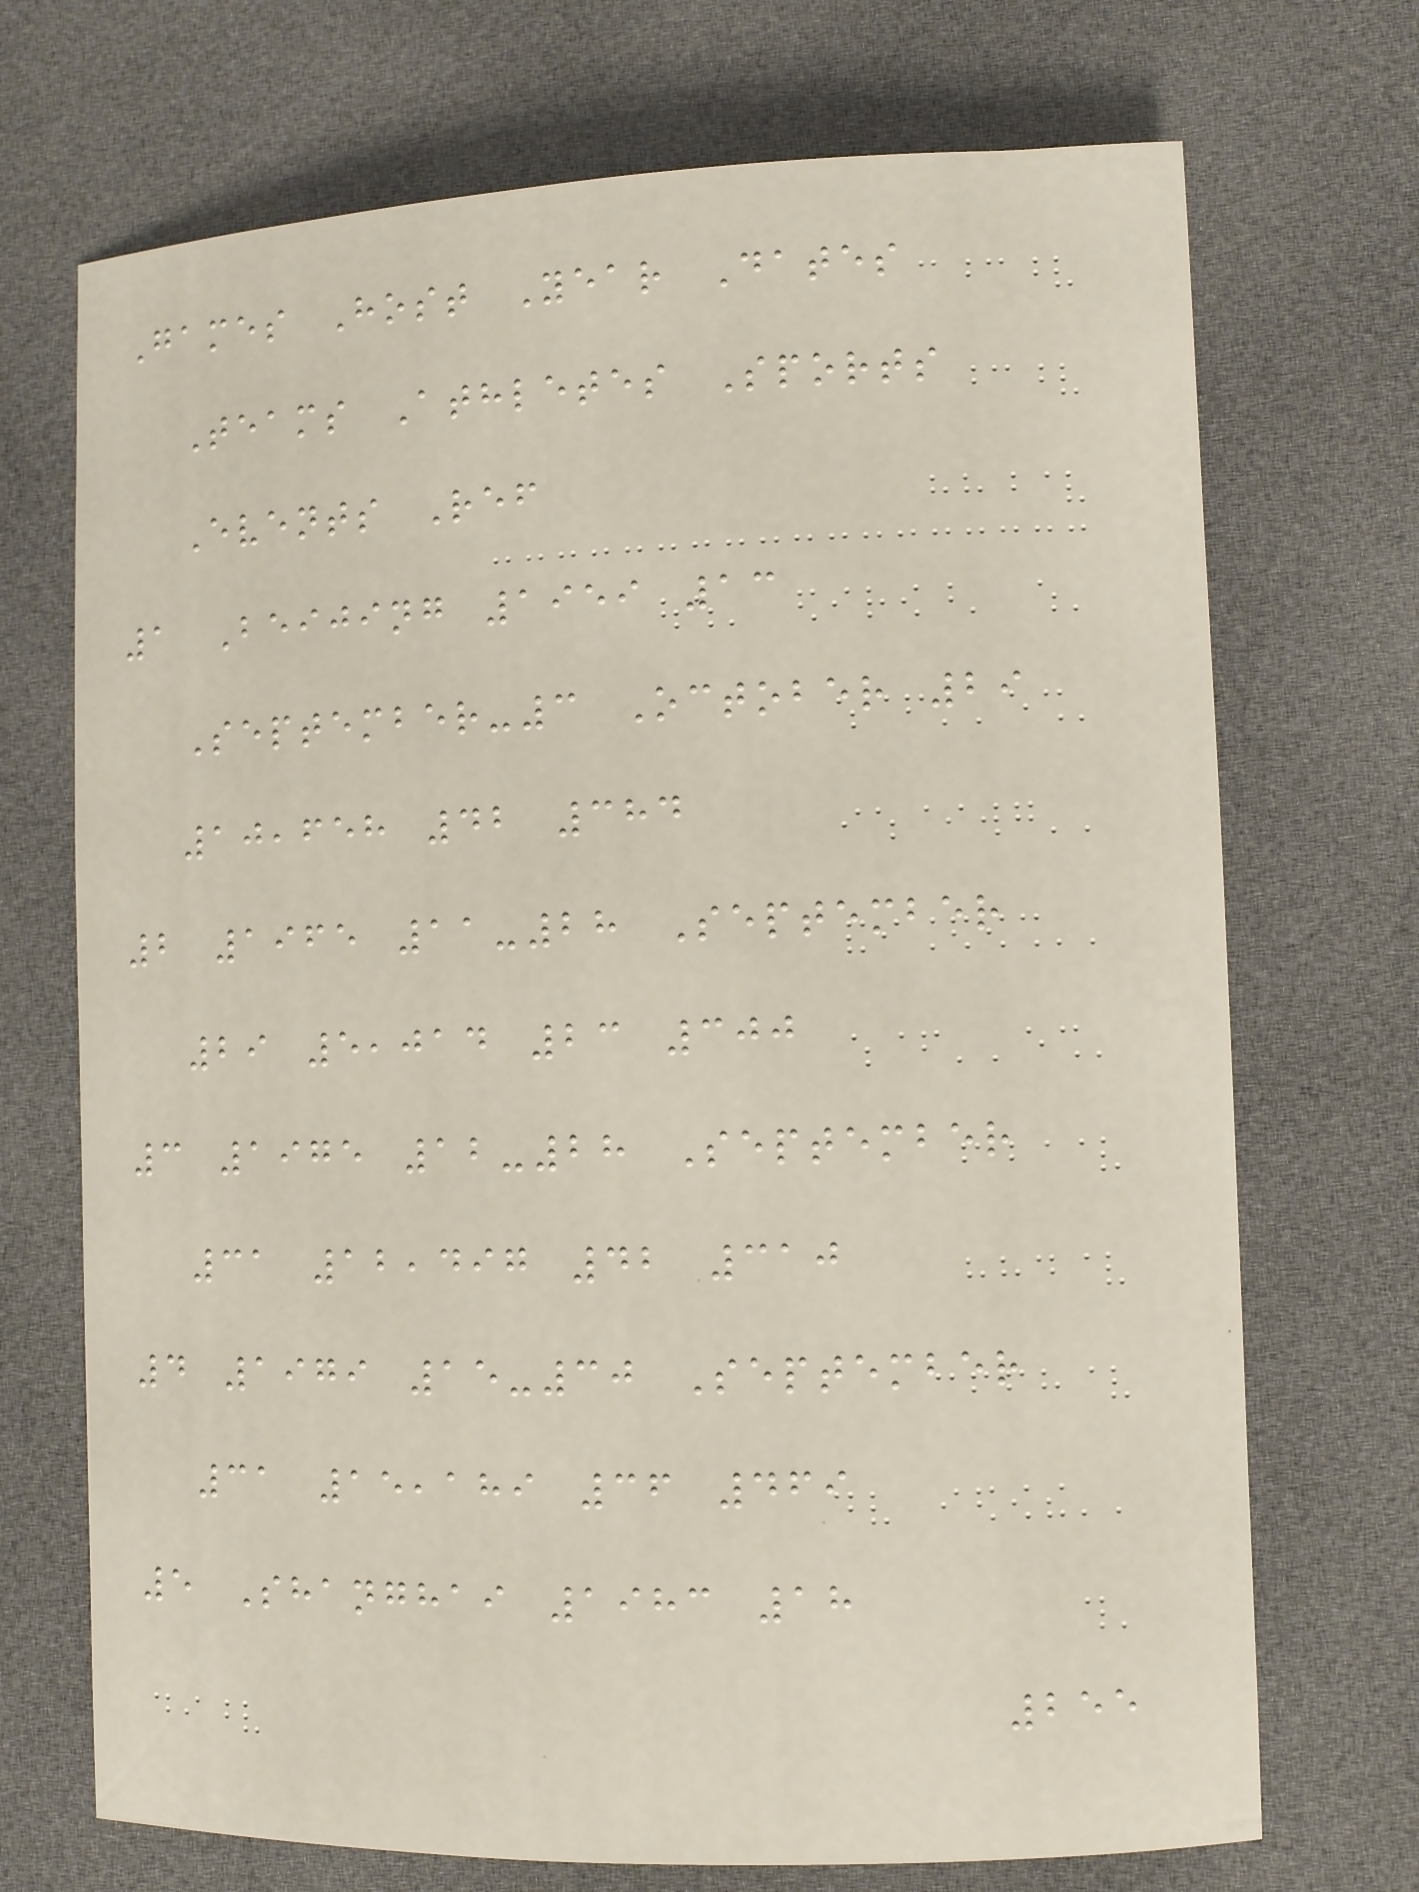Games Host Year Dates
Teams Athletes Sports
Events Ref
1 Beijing 1959 13
September-3 October 29
10,658 42 384
2 1965 11-28 September
29 5,014 23 300
3 1975 12-28 September
31 12,497 42 310
4 1979 15-30 September
31 15,189 36 469
5 Shanghai 1983 18
255
